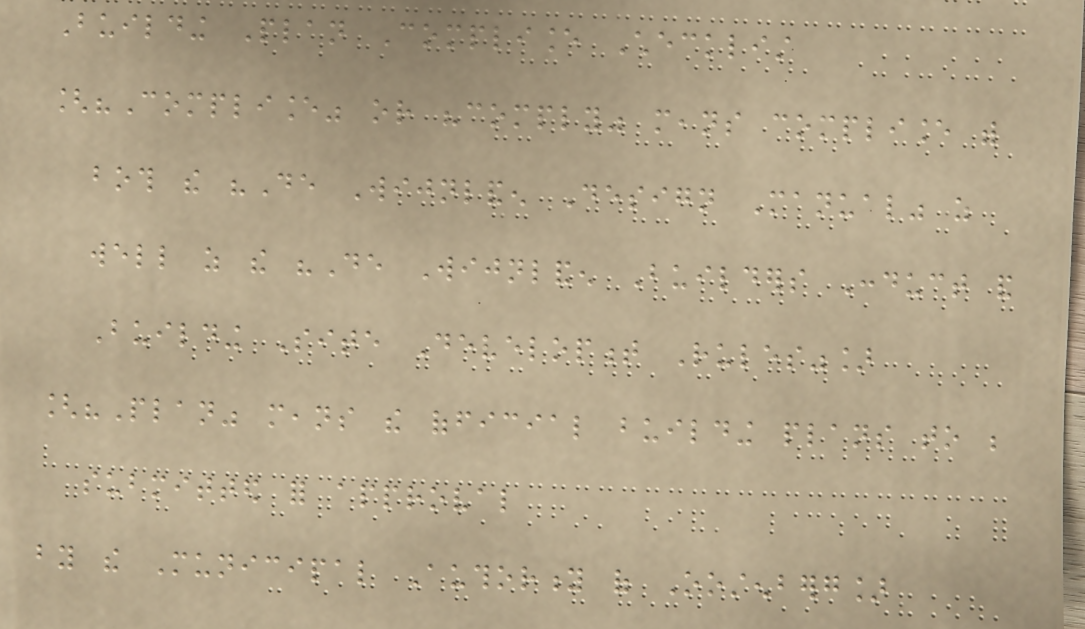Building Plan Compliance Checklist
["Compliance" or "comply" means compliance with
both the "De Wijnlanden Design Manual" as
well as the "De Wijnlanden Builders Conduct and
Building Site Development Rules"]
["Plan" means the official building plans to be
submitted for approval
by the Municipal Authority of Oostenberg]
